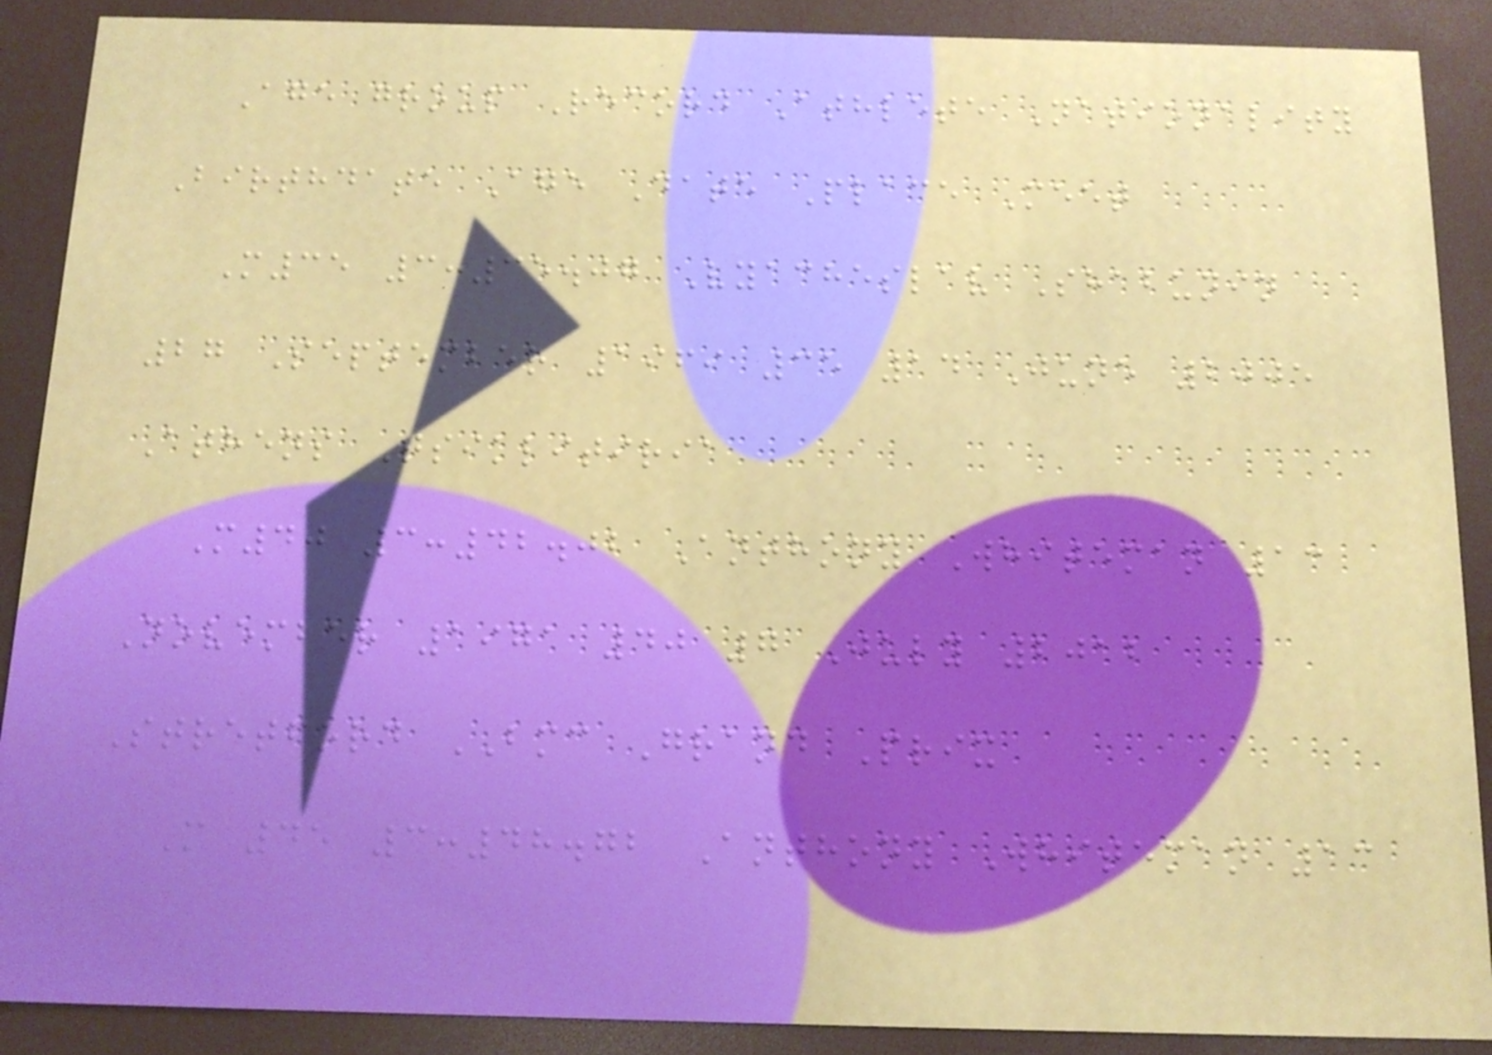Age group Record Athlete Nationality
Birthdate Age Date Place Meet
M35 3:35.07 Vyacheslav Shabunin
27 September 1969 35 14 June 2005
Athens Tsiklitiria
M40 3:42.02 Anthony Whiteman 13
November 1971 40 7 July 2012
Stretford BMC Grand Prix
M 45 3:48.72 Anthony Whiteman 13
